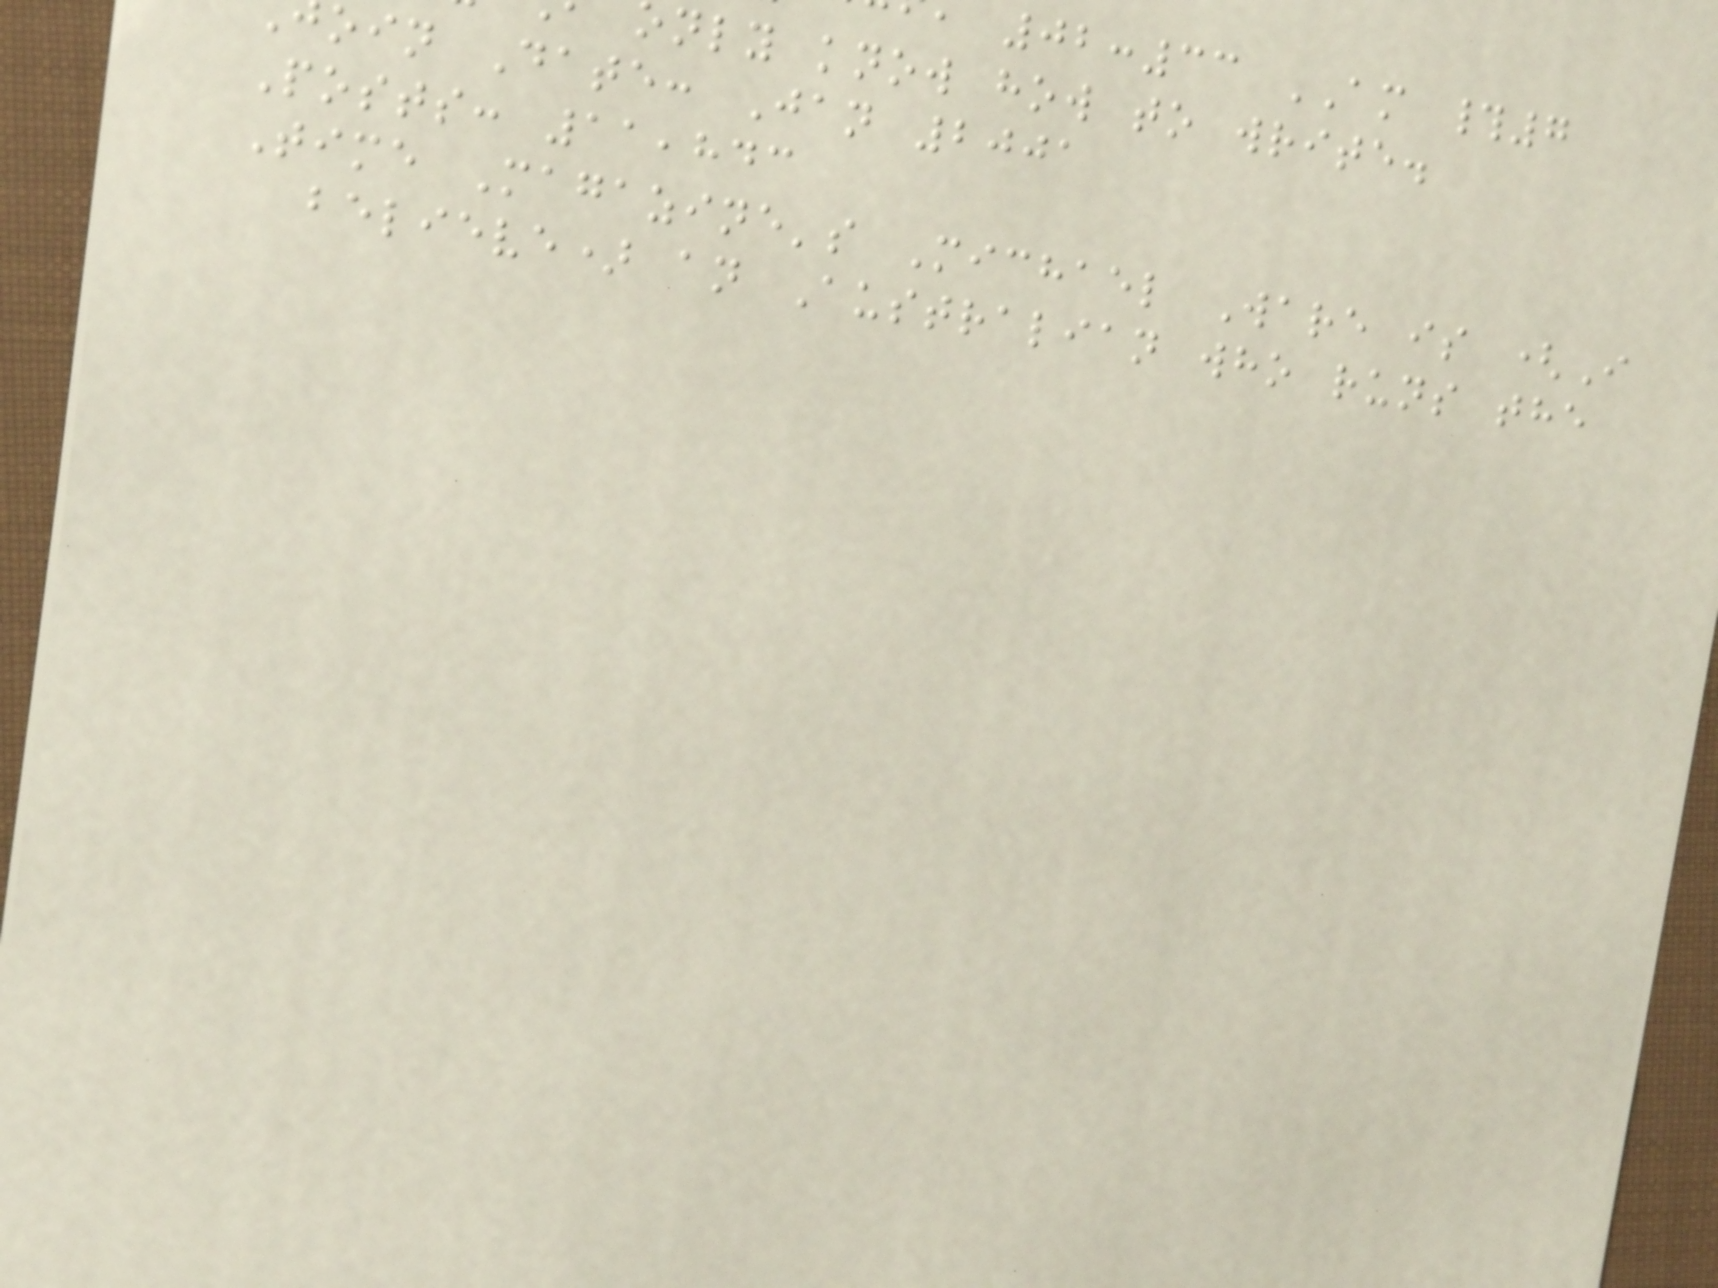02:33 AM #7
nly know how to write.
oin Date: Jan 2001
Posts: 11,843
Time Magazine's Michael Ware is (I
believe) an Australian who runs the
